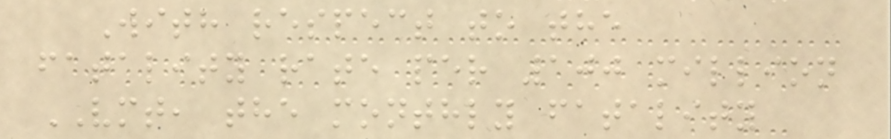With respect to the
fatality rate per 100 million
VMT, the monthly fatality
